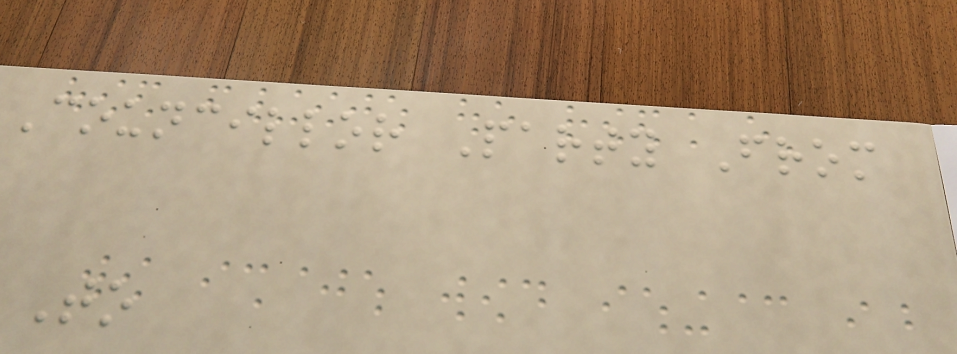Councillor Party From
To
